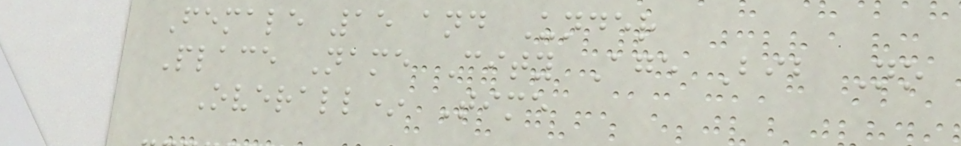Female 15 and Under
Place Name City Age Bib No
Overall* Time
